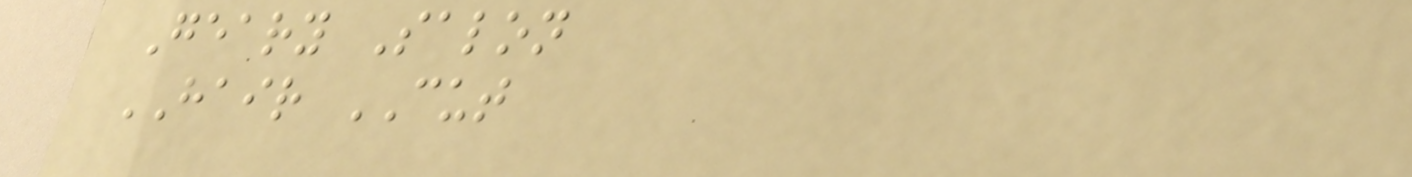Geary Salon
HAIR CUT
